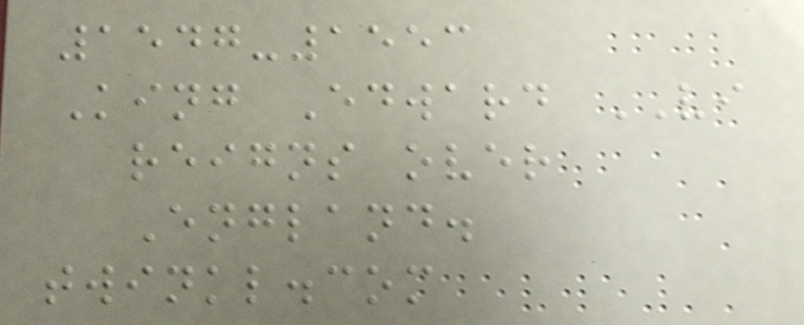1547-1553
King Edward VI
reigns over
England.
twinkl.com
